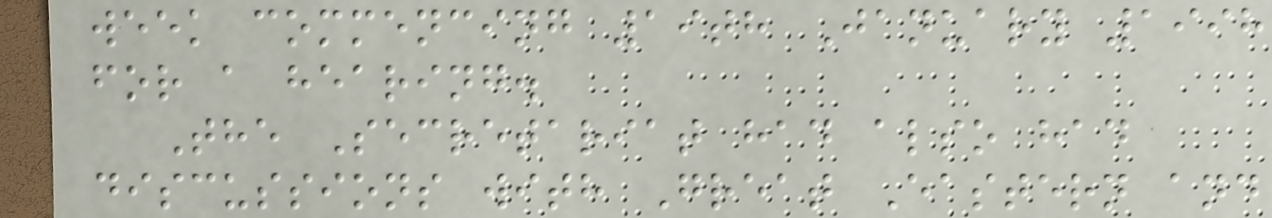week commencing 19th January 1998
for a hearing.
The Secretariat had also had
discussions with Great Eastern and
